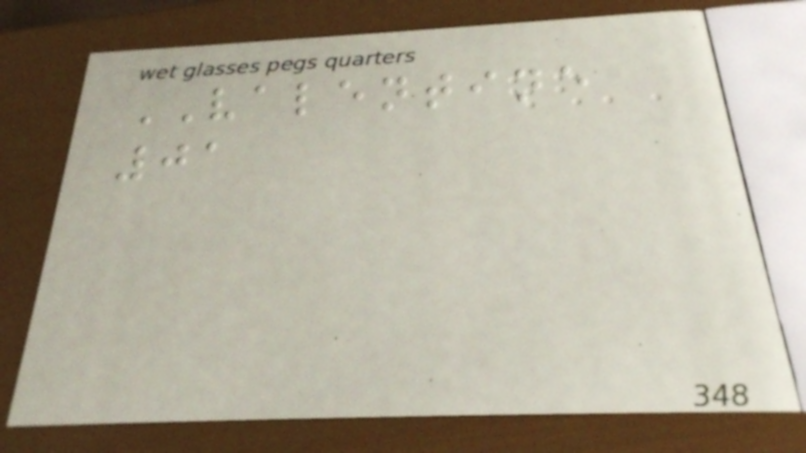VALENTINE
01
